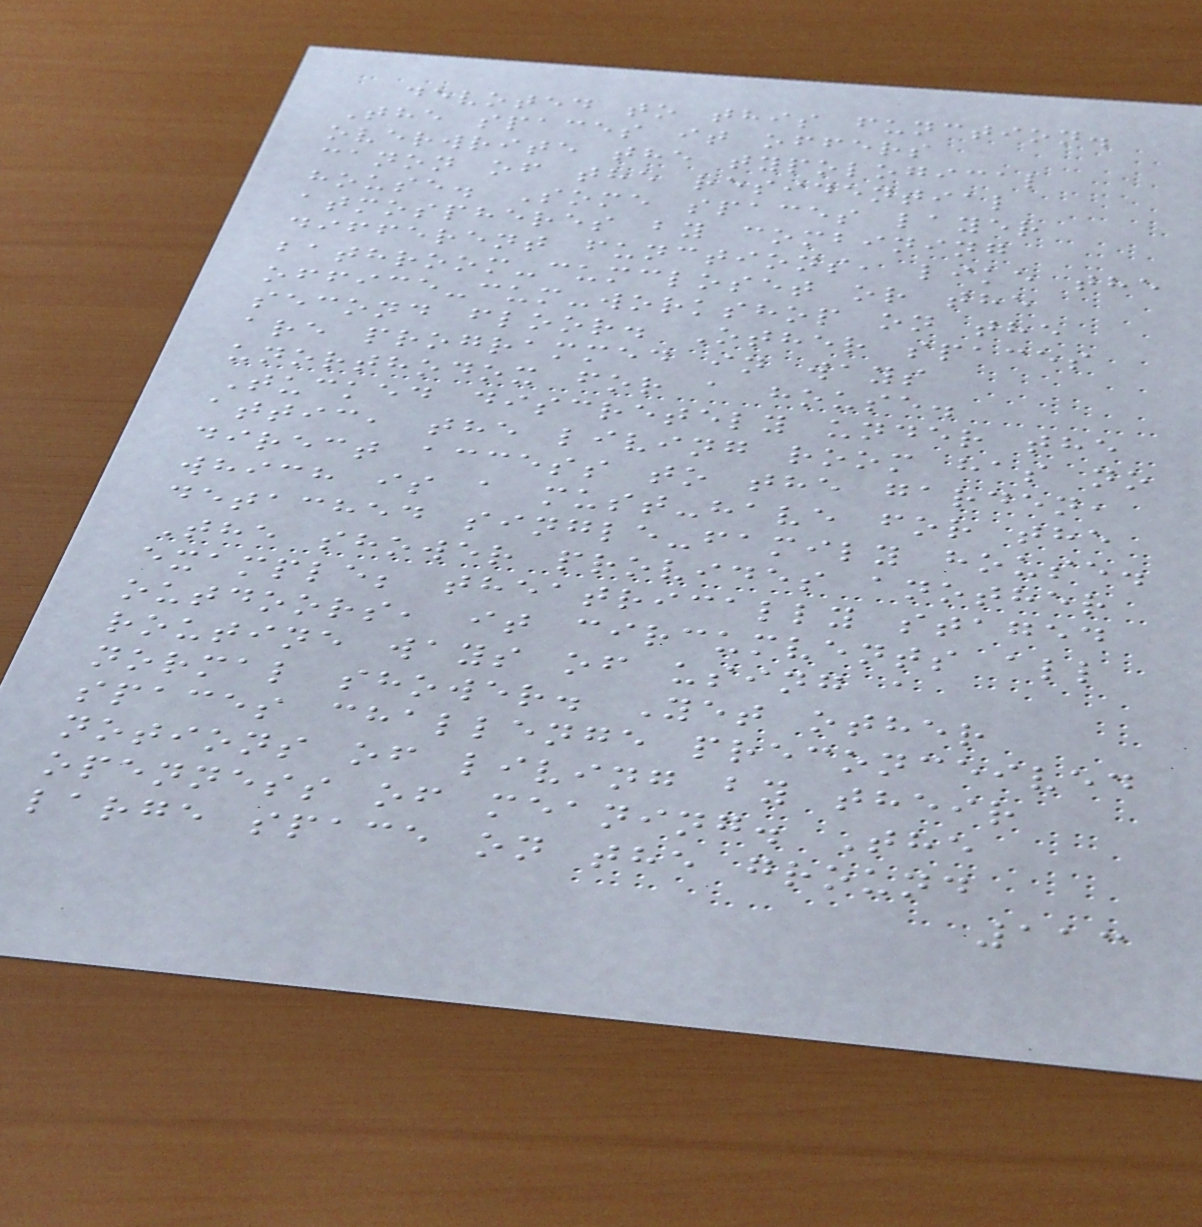devoted to this function.
The spaces it offers
overwrite the typological
canon of the residential
house. Some spaces layer
atmospheres by combining
different functions, like the
bathroom-cumcloset or the
office-cum-workshop on the
second floor. Other spaces
are programmed in ways
unorthodox for a house.
Tucked discretely under the
attic, the living room has no
direct access to the garden,
which is a must-have for the
detached single-family house.
The shower provides another
example; theatrically staged
outdoors, it circumvents all
routine ways of using a
normal shower. Yet other
spaces challenge preconceived
notions of living by their
openness of meaning. The
large space on the ground
113
